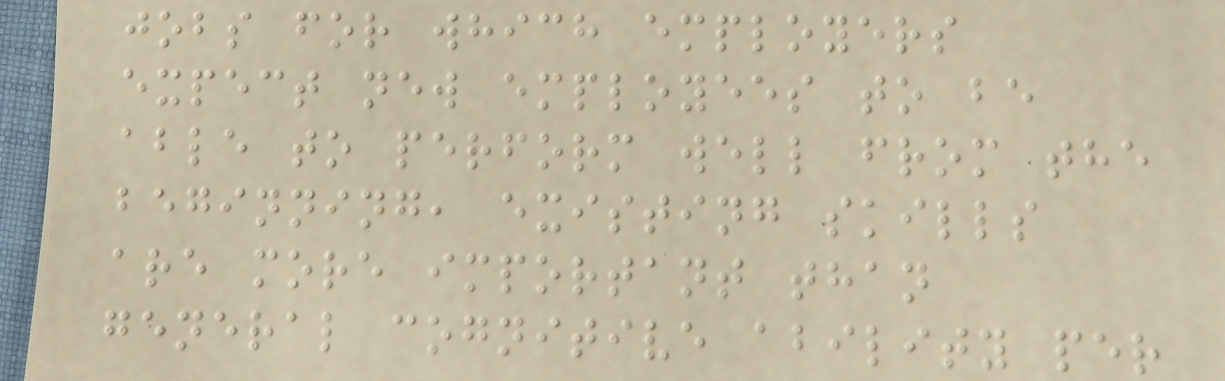jobs for which employers
expect new employees to be
able to perform well from the
beginning, existing skills
are more important than
general cognitive ability per
